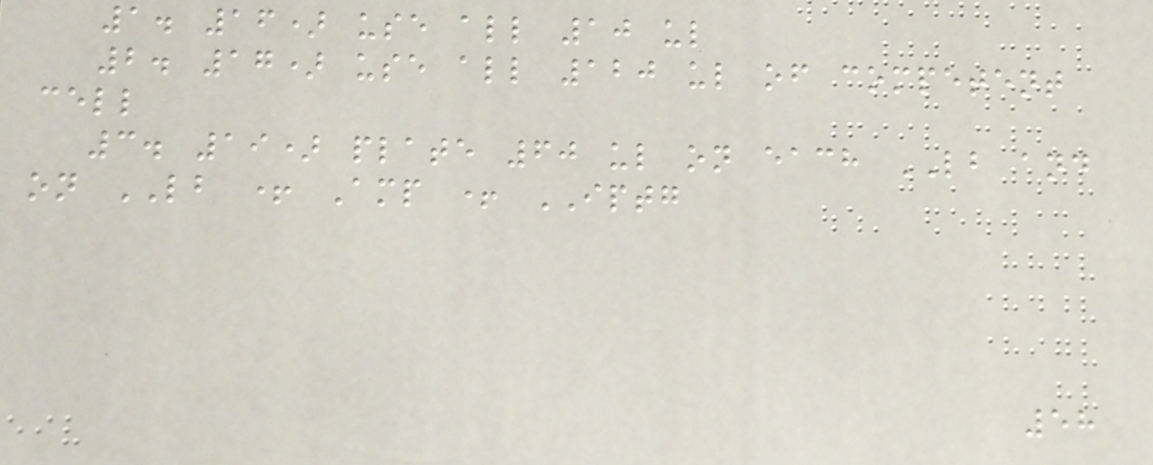1. 16) use all 10 ul
2. 17) use all 120 ul of competent
cell
3. 19) plate 60 ul on each LB and
on LB + Amp + IPTG
58
